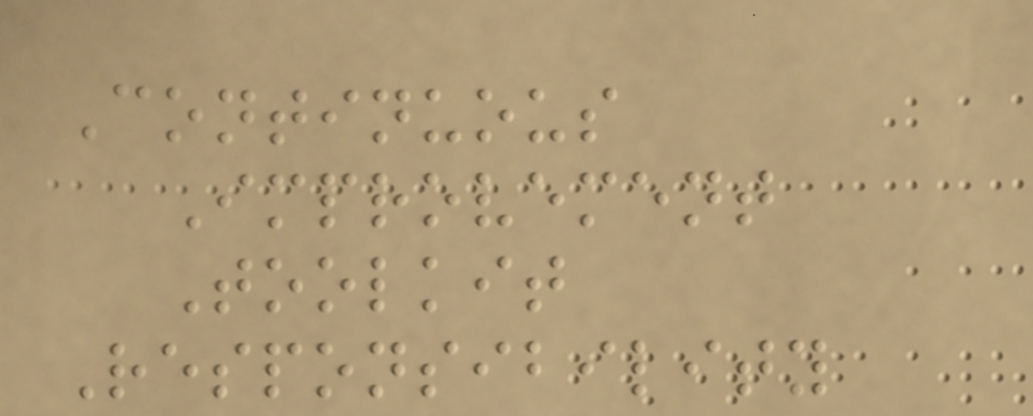Continuous
Improvement
Toolkit
Responsibility
